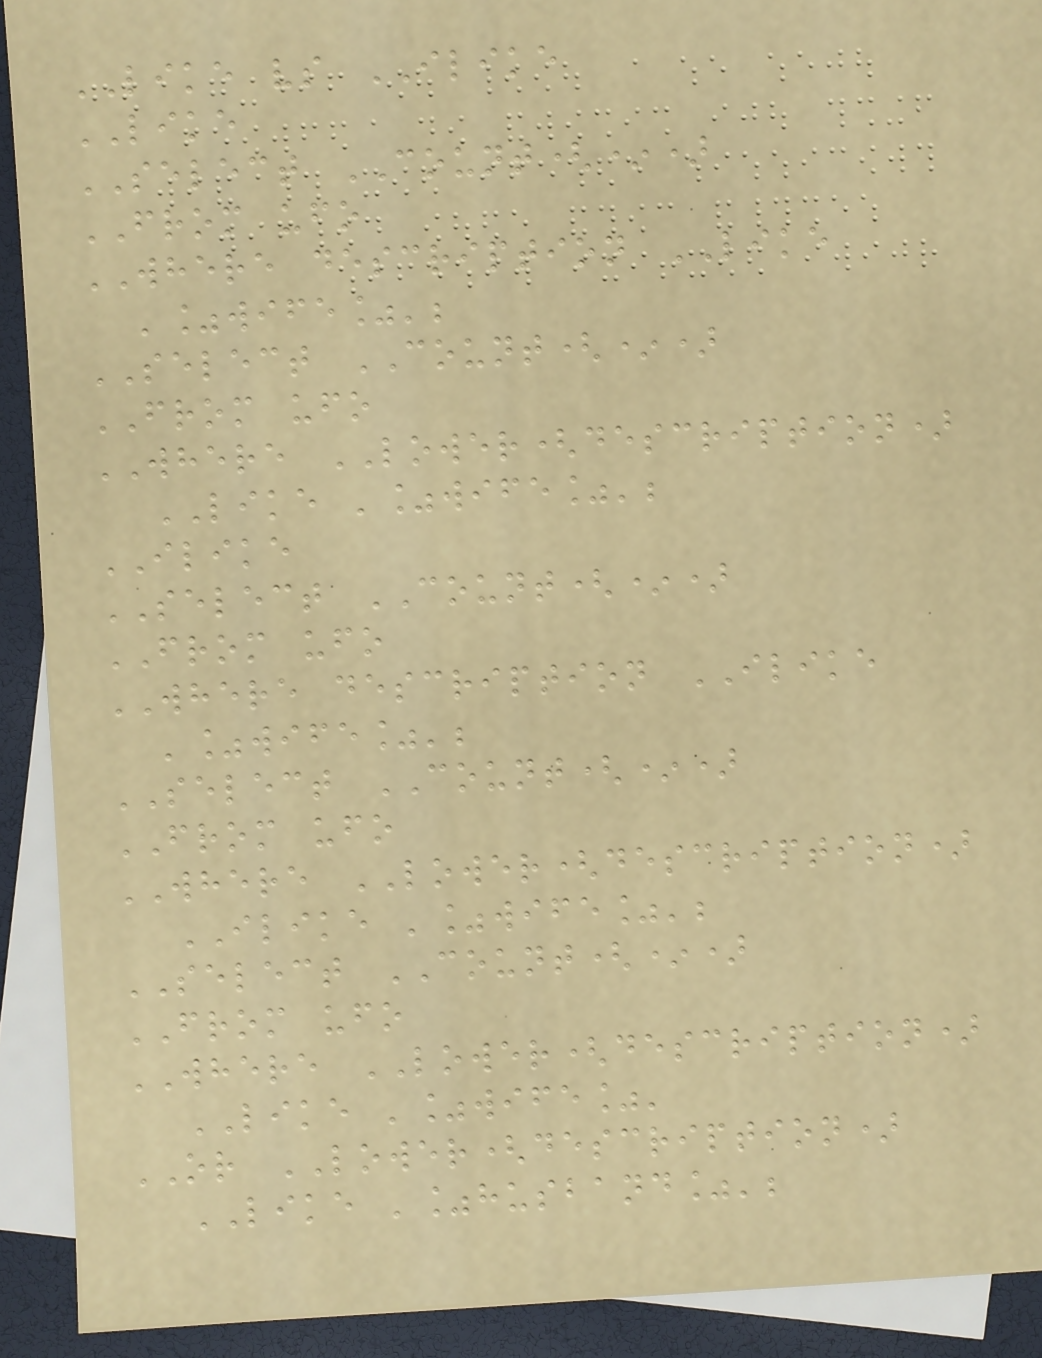LIKE vs ILIKE
LIKE
SELECT COUNT(*)
FROM ufo
WHERE description LIKE
'%wife%';
SELECT COUNT(*)
FROM ufo
WHERE LOWER(description)
LIKE '%wife%';
ILIKE
SELECT COUNT(*)
FROM ufo
WHERE description ILIKE
'%wife%';
SELECT COUNT(*)
FROM ufo
WHERE LOWER(description)
ILIKE '%wife%';
SELECT COUNT(*)
FROM ufo
WHERE LOWER(description)
LIKE '%wife%'
OR LOWER(description)
LIKE '%husband%';
